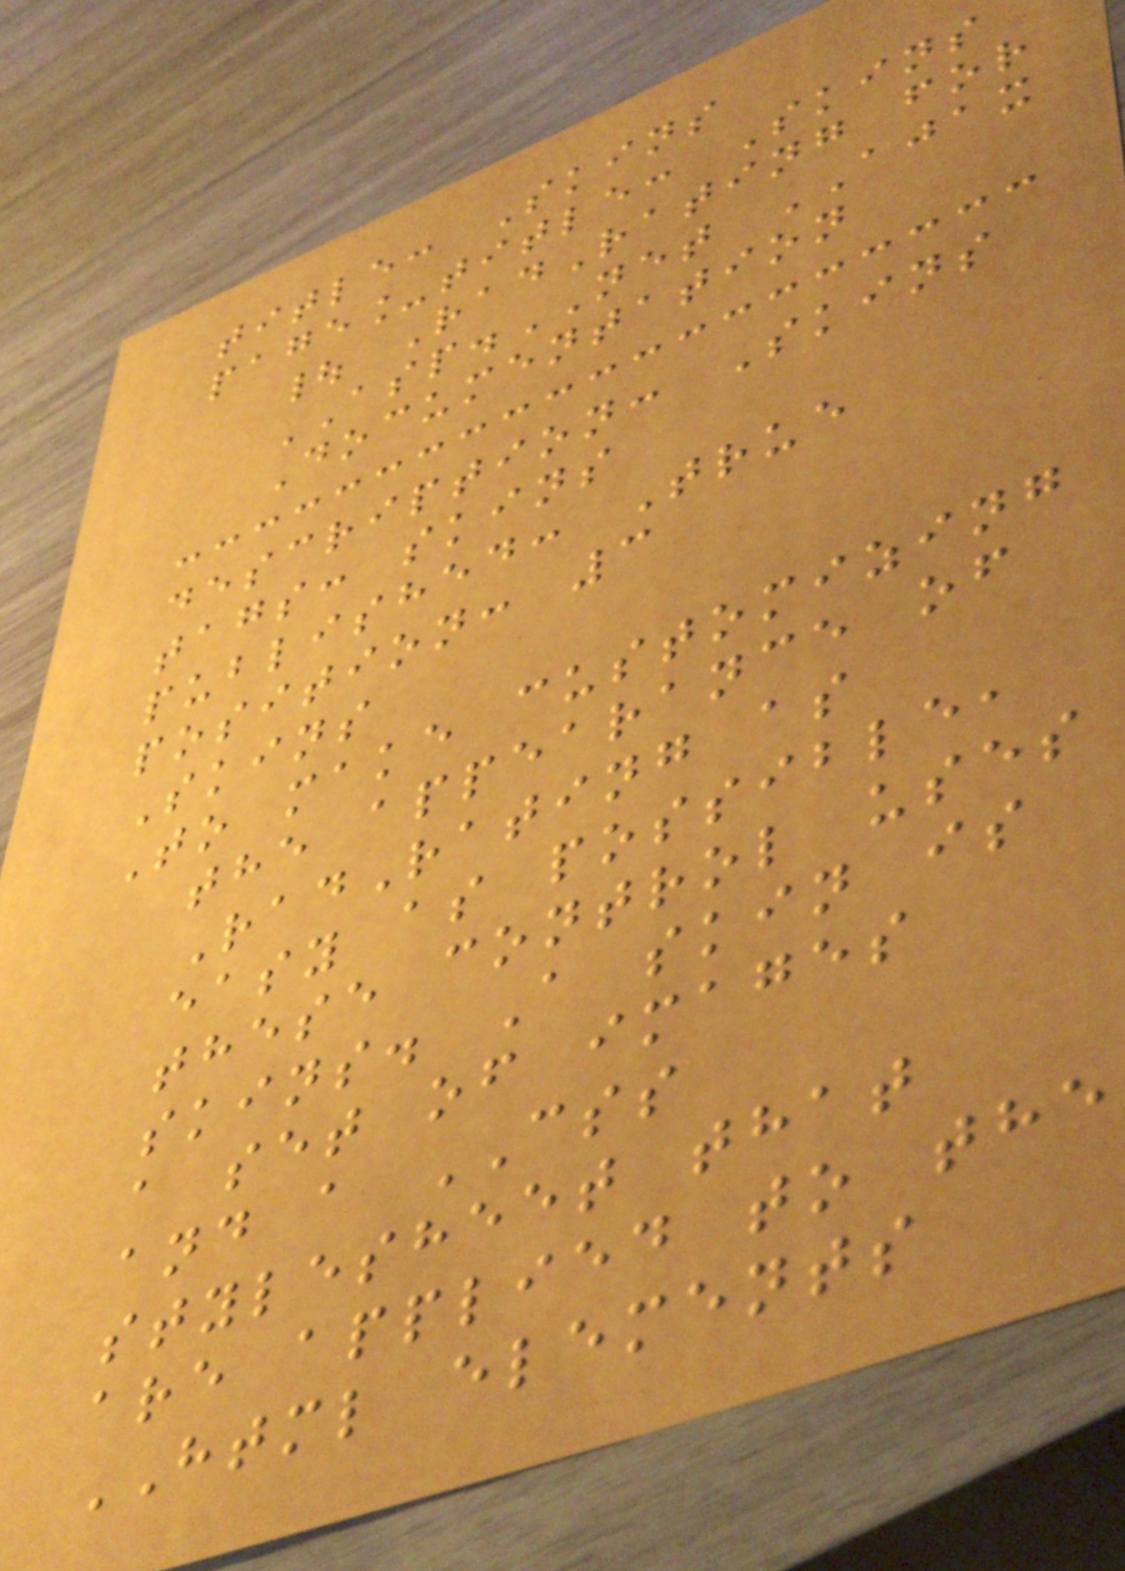title: Skins
page_title: Skins
| RadRating for
ASP.NET AJAX
Documentation
description: Skins
tags: skins
published: True
position: 3
Skins
To make customizing
the appearance of
RadRating as
easy as possible,
these control uses
skins. A skin is
a set of images
and a CSS
stylesheet that
are applied to the
HTML elements
